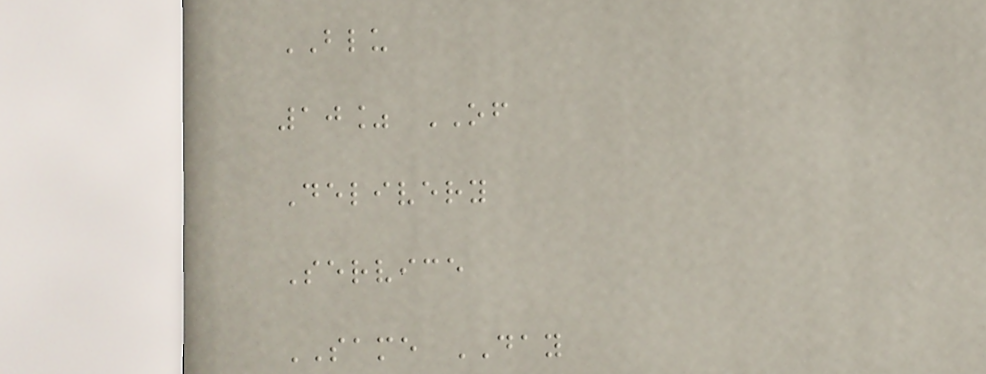BLU
10% OF
Delivery
Service
SAME DAY
